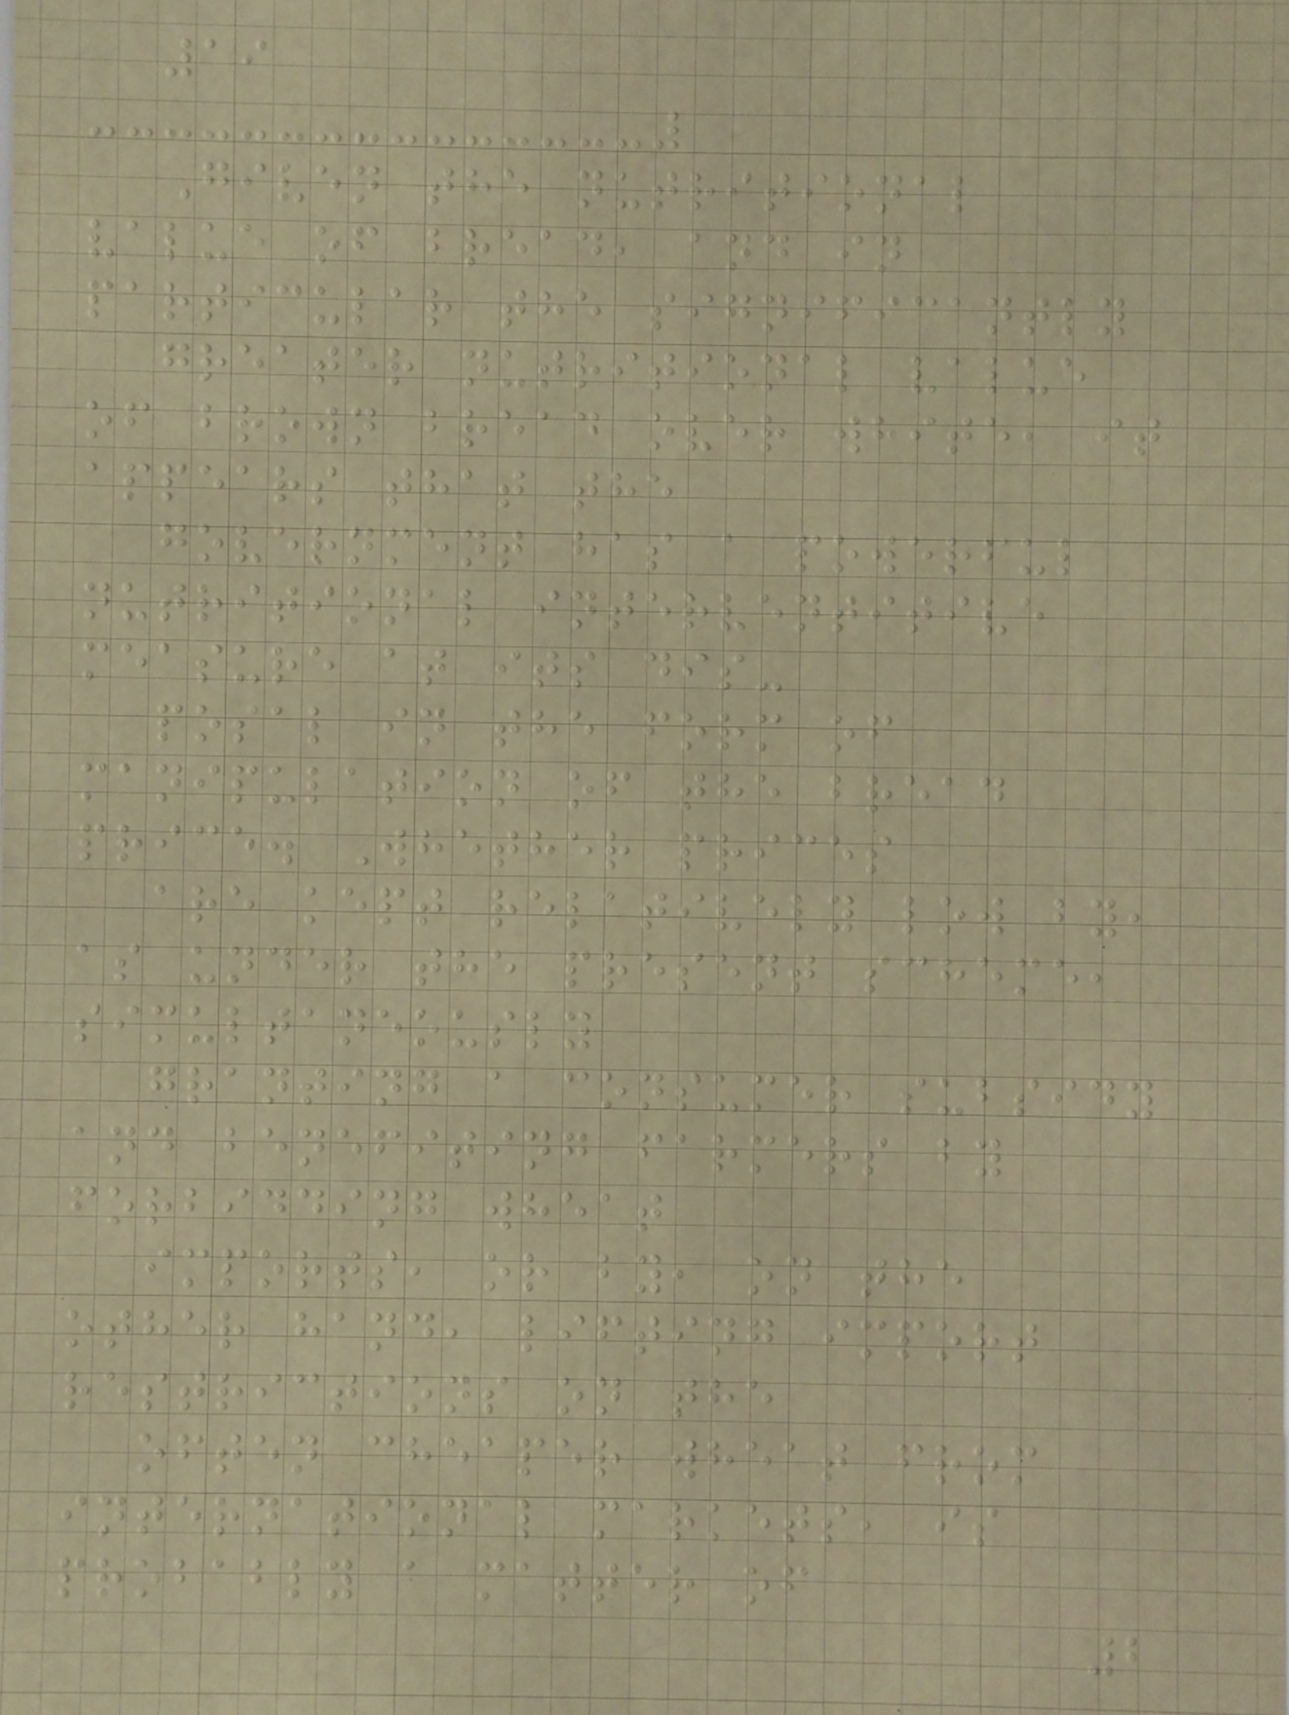19
Given the nutritional
value of bread, and in
particular the significantly
greater nutritional value
of brown bread over white, it
appears that the
government has a powerful
nutritional interventitive
measure at its dis-
posal in the form of
manipulation of the bread
price. Whether prices
are kept relatively low by,
as under the present scheme,
simultaneously
granting a consumer subsidy
and benefiting farmers by
forbidding wheat
imports, or by, on the
other hand, lifting import
restrictions on the
often cheaper wheat from
international markets, is
probably a matter of
2
